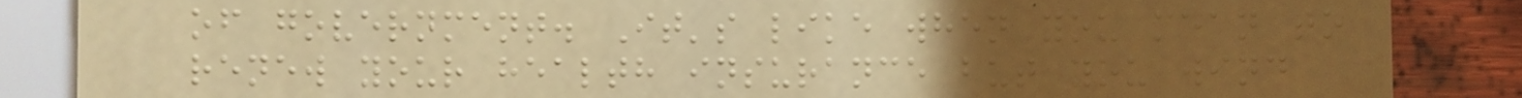of government. It's like when you mean to
renew your health insurance but you wind
